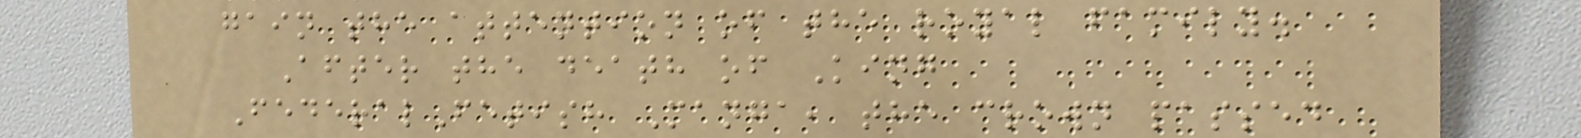gain the attention of the royal family.
After the death of King
FederalFetish Manga, the crown passed
